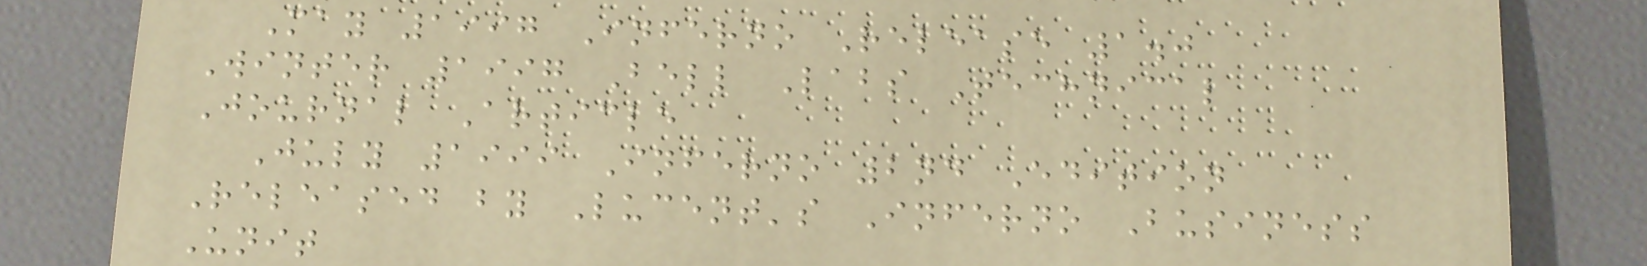May 1997 Inferno Release 1.0
Winter 1997 Bell Labs Technical
Journal Article
July 1999 Inferno 2nd Edition
Released by Lucent's Inferno Business
Unit
